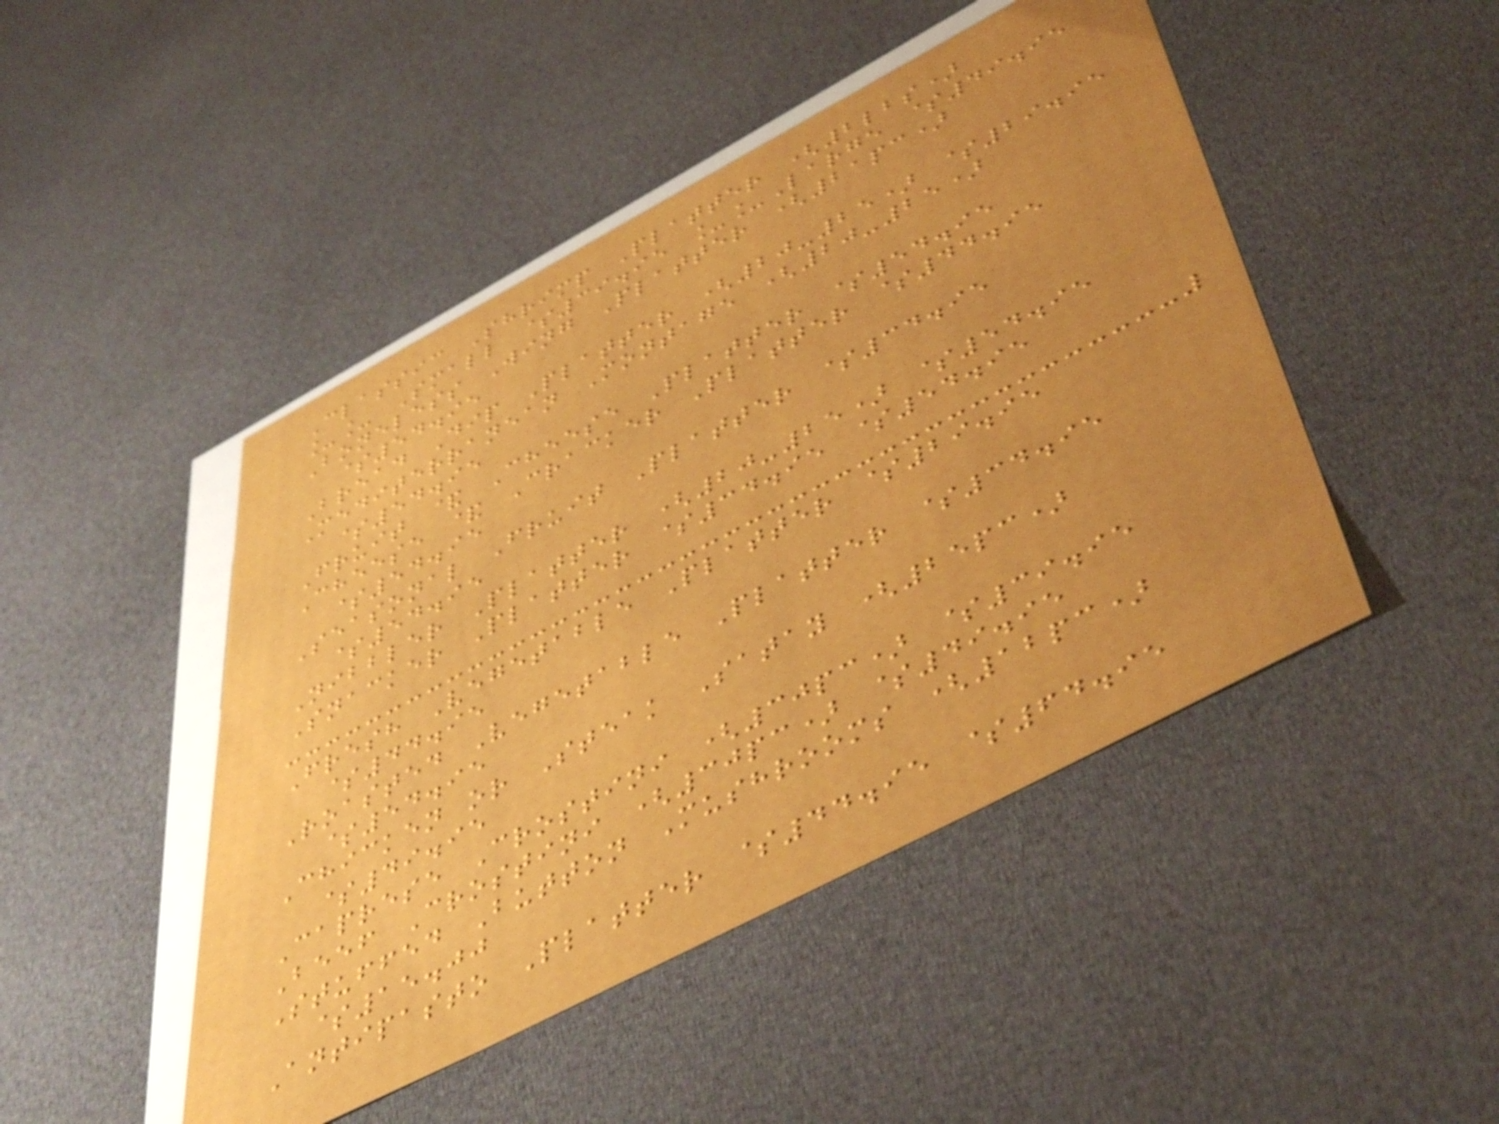Classic Shrimp Platter (2lbs)
__ Small $39.95 __Large $49.95
Boneless Wing Platter (21pc)
$54.95
Bread Dip Platter (20-25) $29.95
Mediterranean Montage (20-25)
$54.95
Fruit & Cheese Platter $54.95
Cheese & Cracker Platter $44.95
$54.95
Seasonal Fruit Platter $34.95
$54.95
Nibbler Platter (20-25) $54.95
Snacker Platter $34.95 $54.95
Fresh Vegetable Platter $29.95
$44.95
Roasted Vegetable Platter $34.95
$54.95
Chicken or Steak Satay (25pc)
$49.95
Caprese Crostini (30pc) $39.95
Beef Crostini (30pc) $49.95
Stuffed Button Mushrooms (12pc)
$15.00
Antipasto Platter $44.95 $64.95
